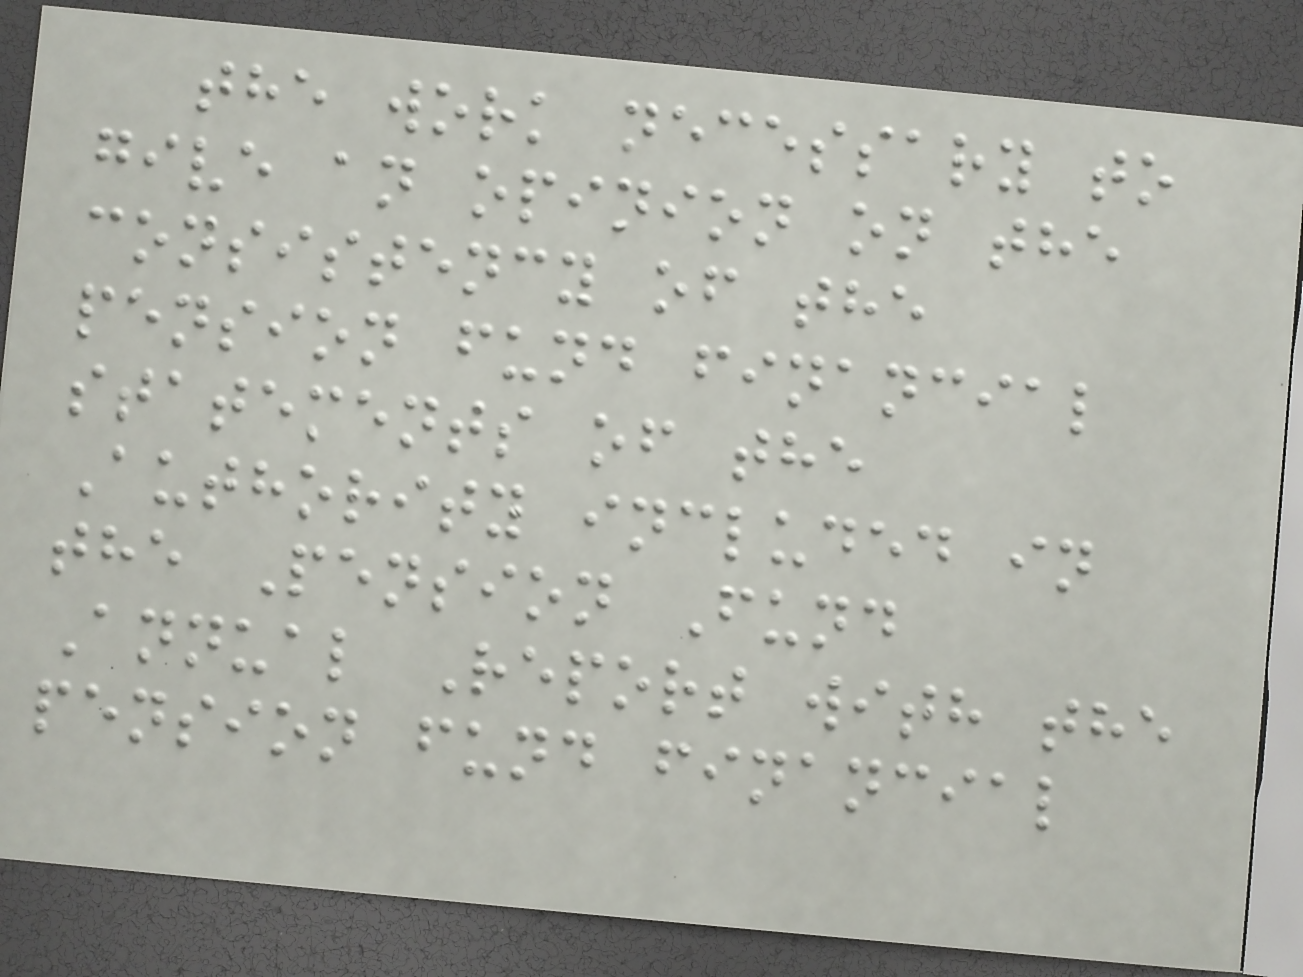the work necessary to
give an opinion on the
consistency of the
pension fund financial
statements of the
Authority included in
the Pension Fund
Annual Report with the
pension fund financial
